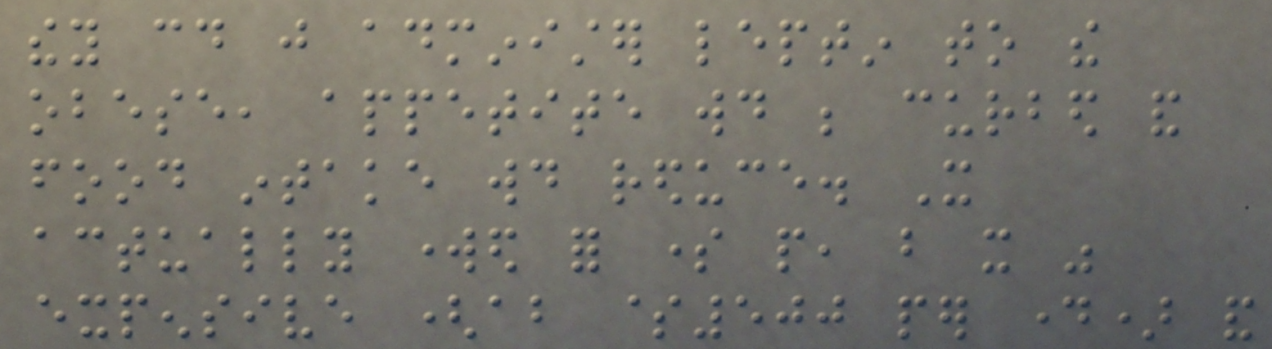they could just administer leptin to the
obese, appetite would be curbed and
food intake would reduce. It
actually worked for some people, but it was
expensive (about $500 per day) and
